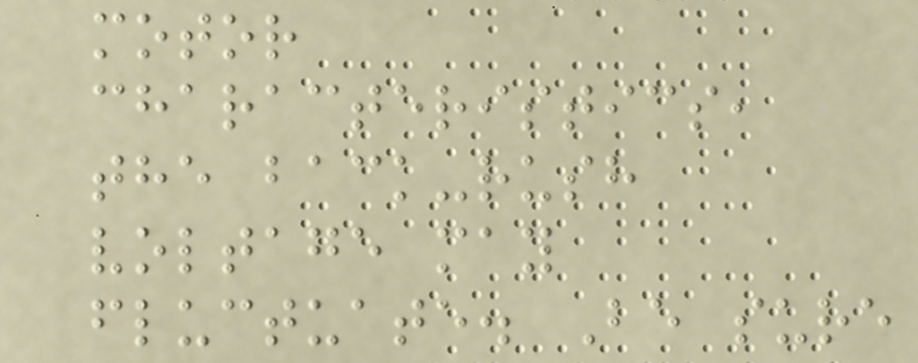motor
characteristics,
the back-rush
voltage may
fluctuate. Be sure
